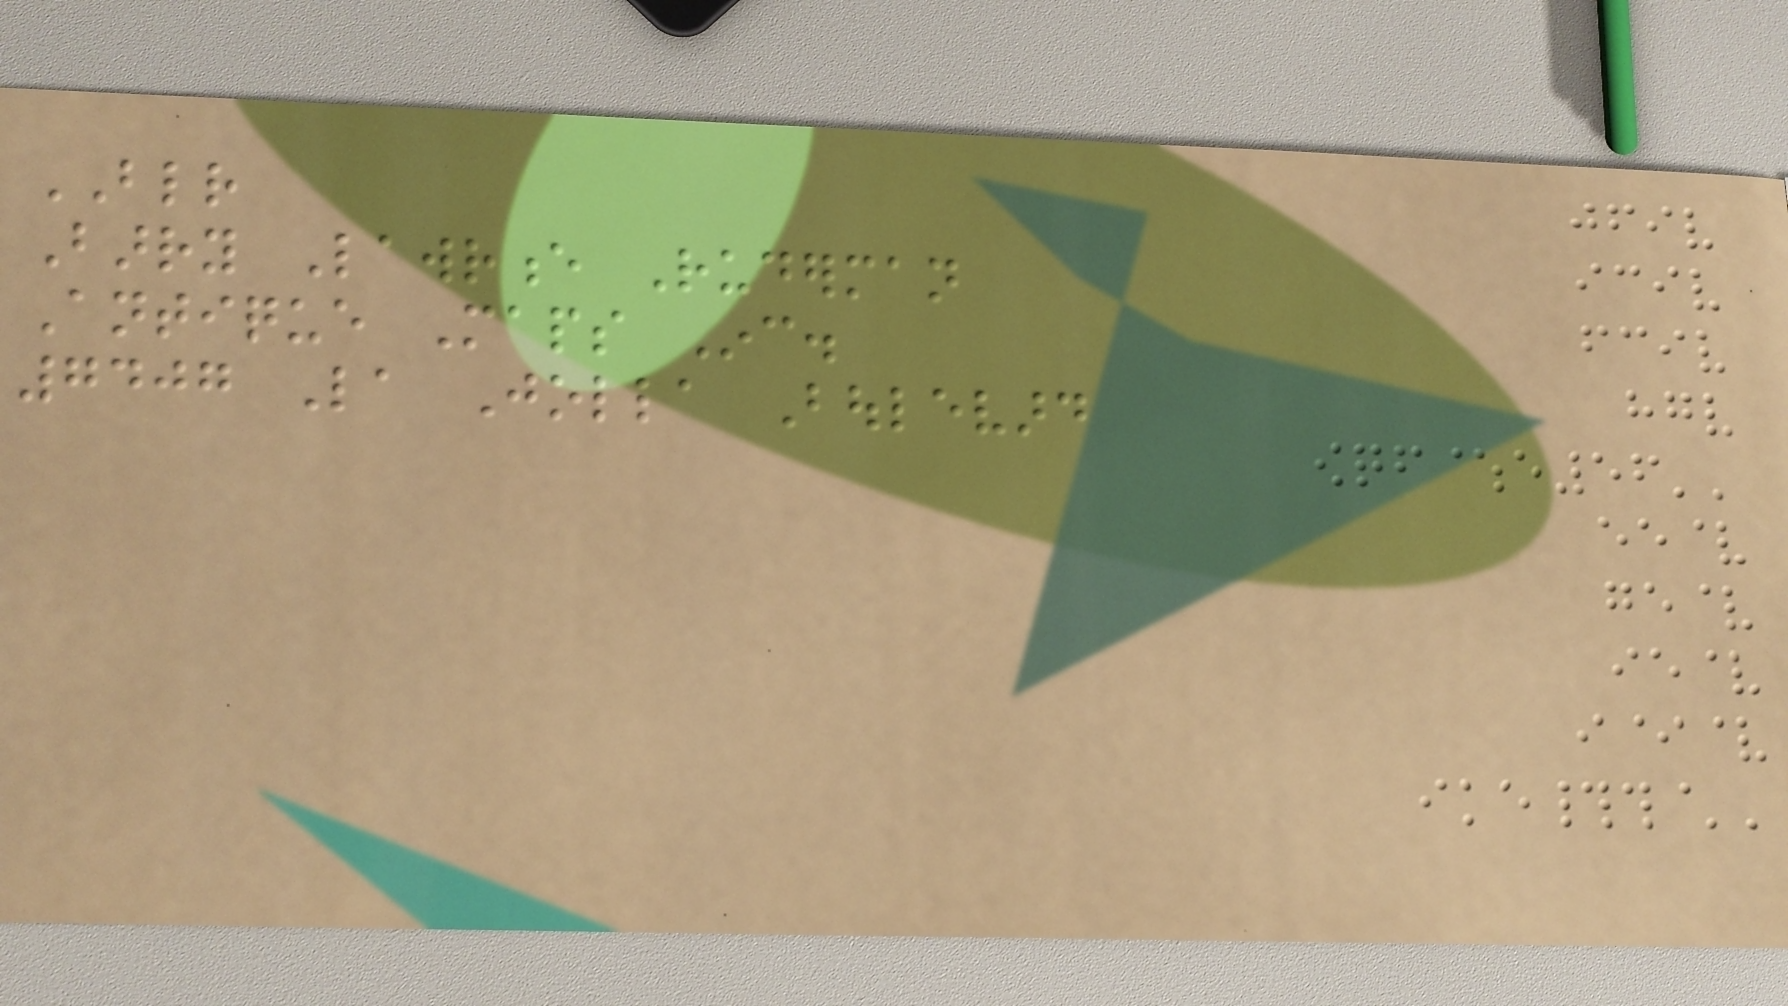BLR
Barry Lawrence Ruderman
Antique Maps Inc.
7407 La Jolla Boulevard
